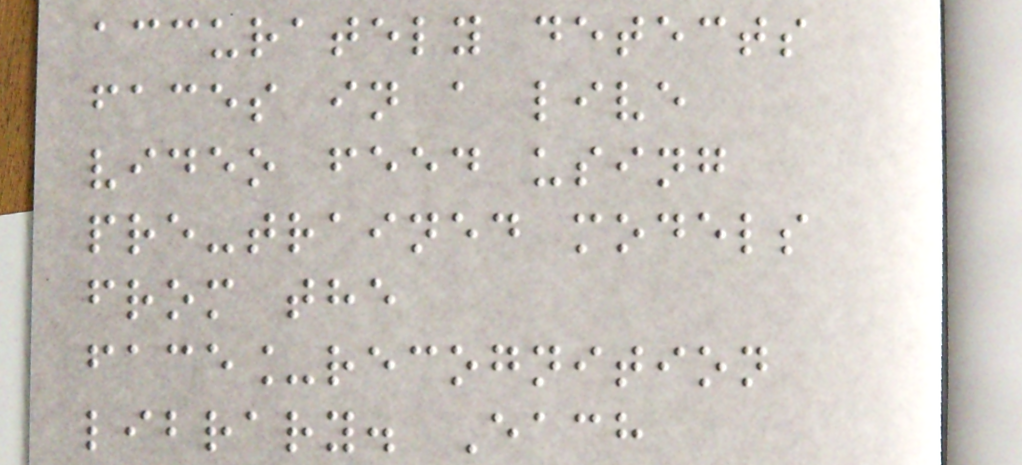accurately detects
faces in a live
video feed using
pre-trained models
from the
face_recognition
library. Each
